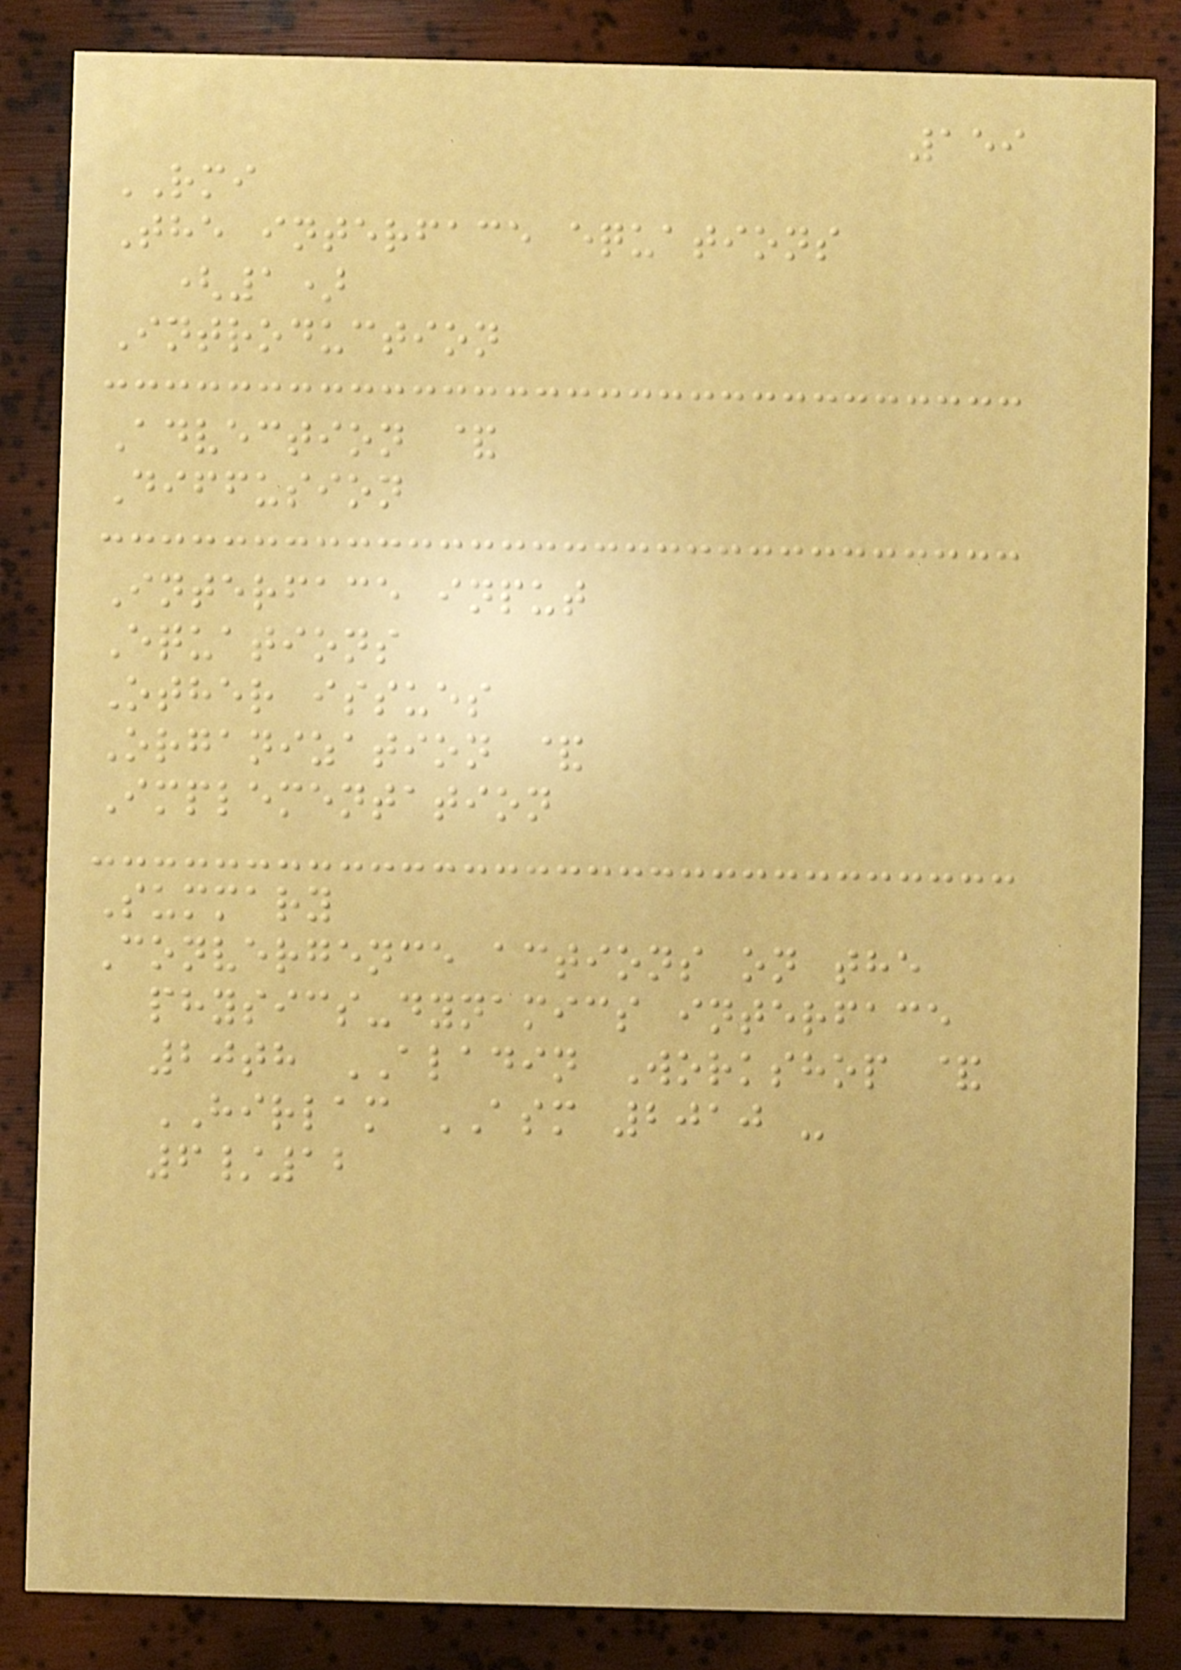159
RMI
The interface equations
(1)
Introduction
Advection &
Diffusion
Interface input
Equations
Other issues
Organization &
Implementation
Summary
Convergence actions on the
physics-dynamics interface
20th ALADIN Workshop &
HIRLAM ASM 2010 -
6/12
